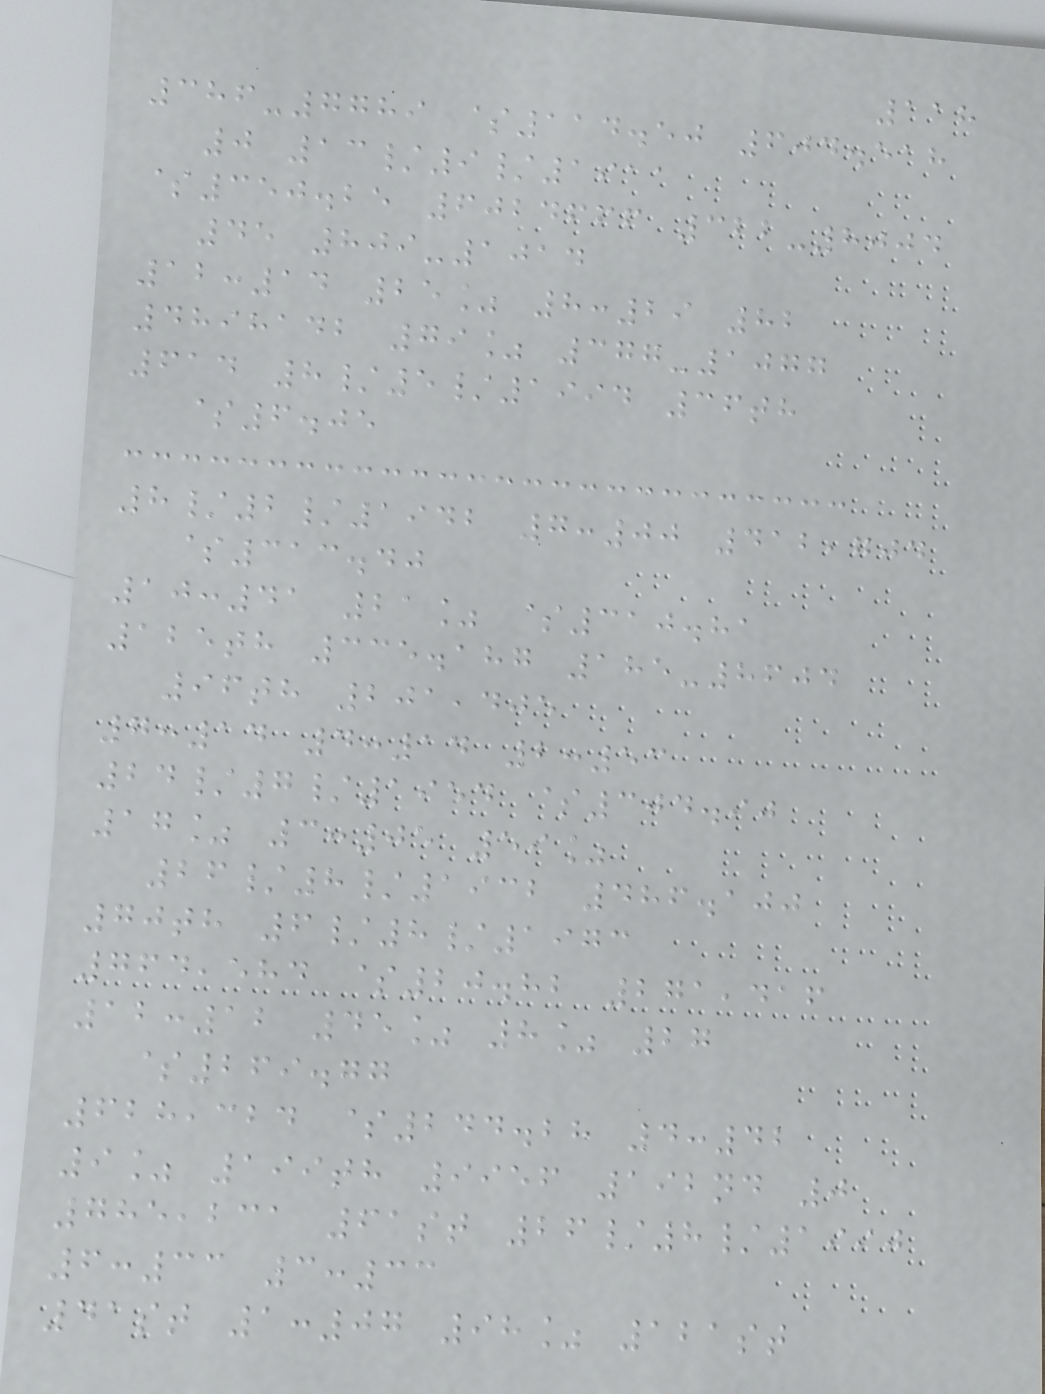118
386-7789 $114.50 604.518
0 13/9/1911
$350.25 6024666 322-8004
45 809-1014
12:14 25% 8:29 82
4898142 79% 377-1077
614 8/5/1994 36th
$6.05
8/2/1942 7:00 412,704
$313.40
10:41 21% $310.81
125th 335.187 185-8604
96th 201,405
7:14 4:14 2:53
24/7/1954 $304.90
17% 3:05 59%
26/8/1932 486.100
70th 6/8/1973
764,584 $20.82 271,416
12:12 45% 8% 27
$269.77
628,324 $244.28 4:42
9% 199th 9956 192nd 0
785,231 61st 26/8/1990
6:33 3:33
41st 1:07 98% 121st
